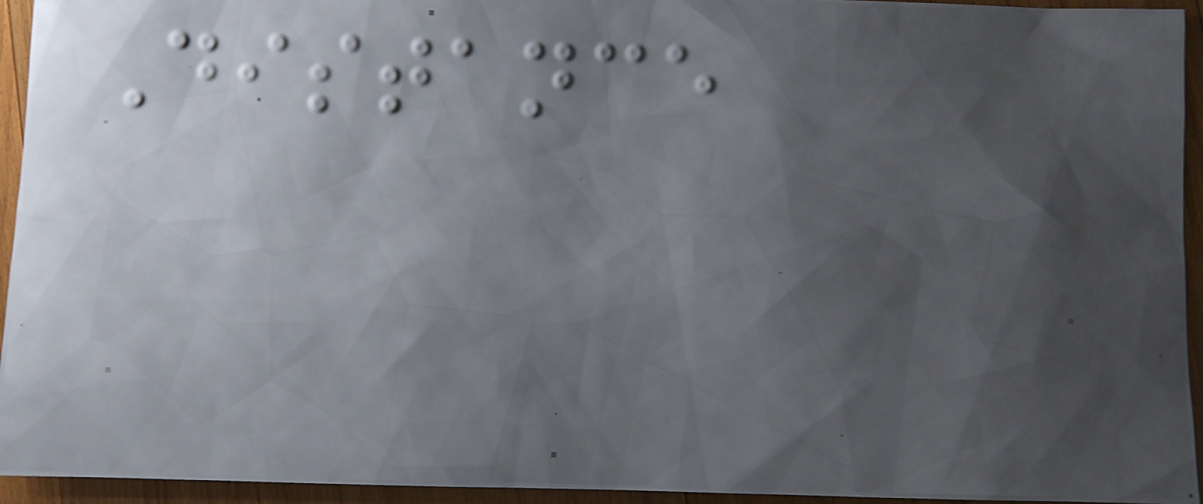Distance
